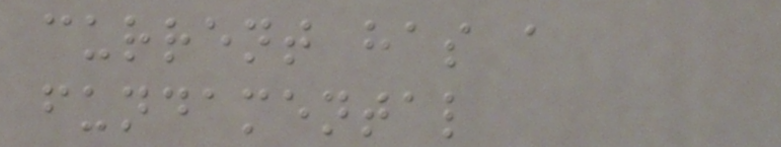current has a
fundamental
